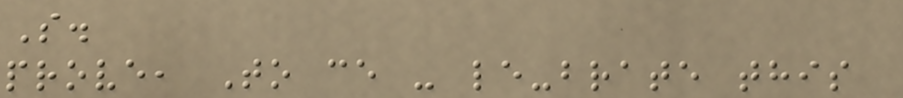S.
prove, To ce - le-brate this
